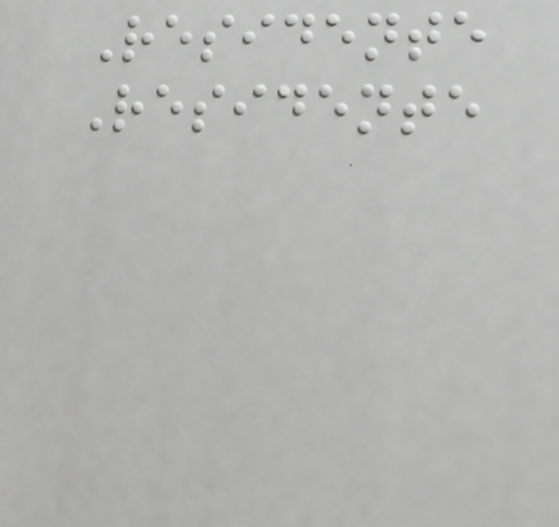Residente
Residente
